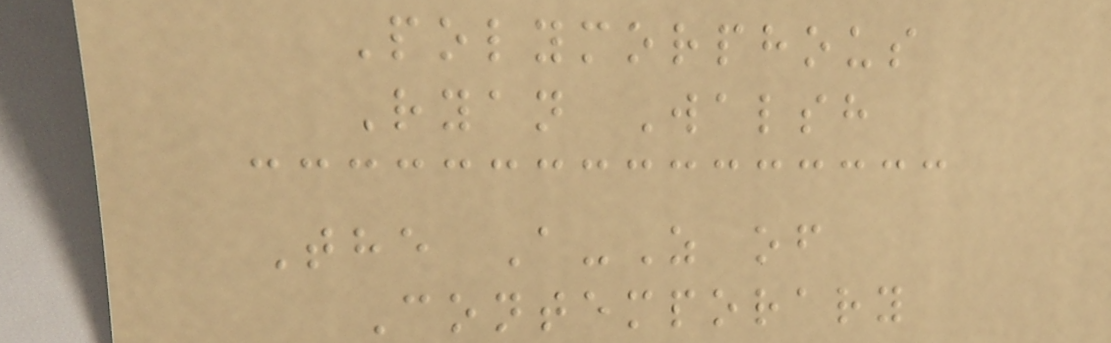Polymorphous
Ryan Walsh
The A-Z of
Contemporary
